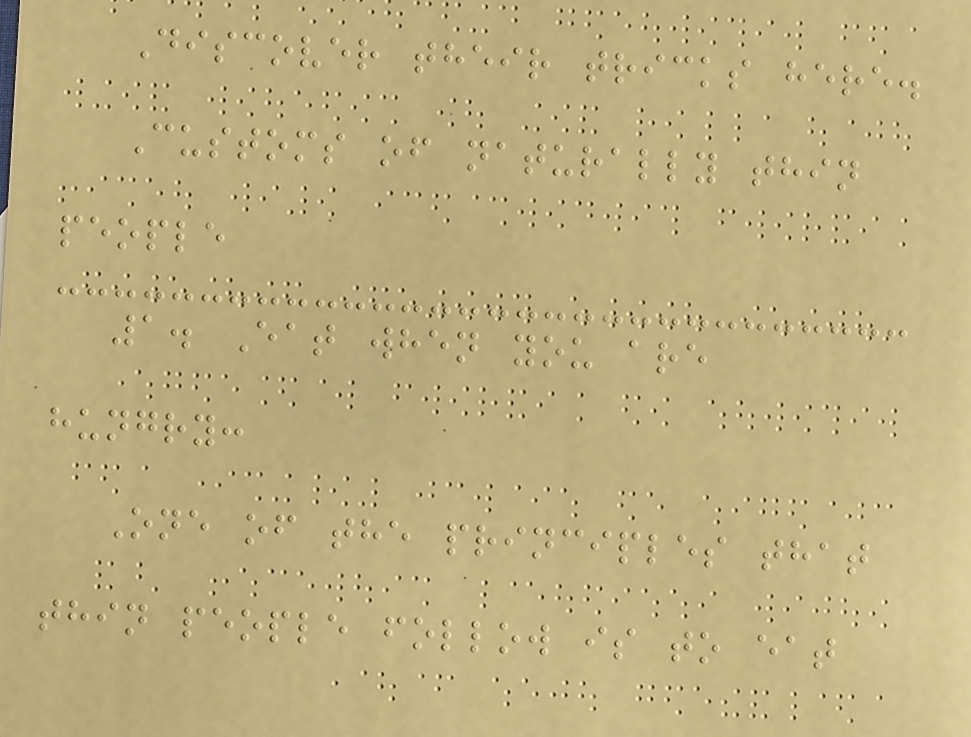Discover their tricks here.
Customs of naturally thin
people
1. Eat when you are
hungry:
One of the principles that
thin people follow is to eat
